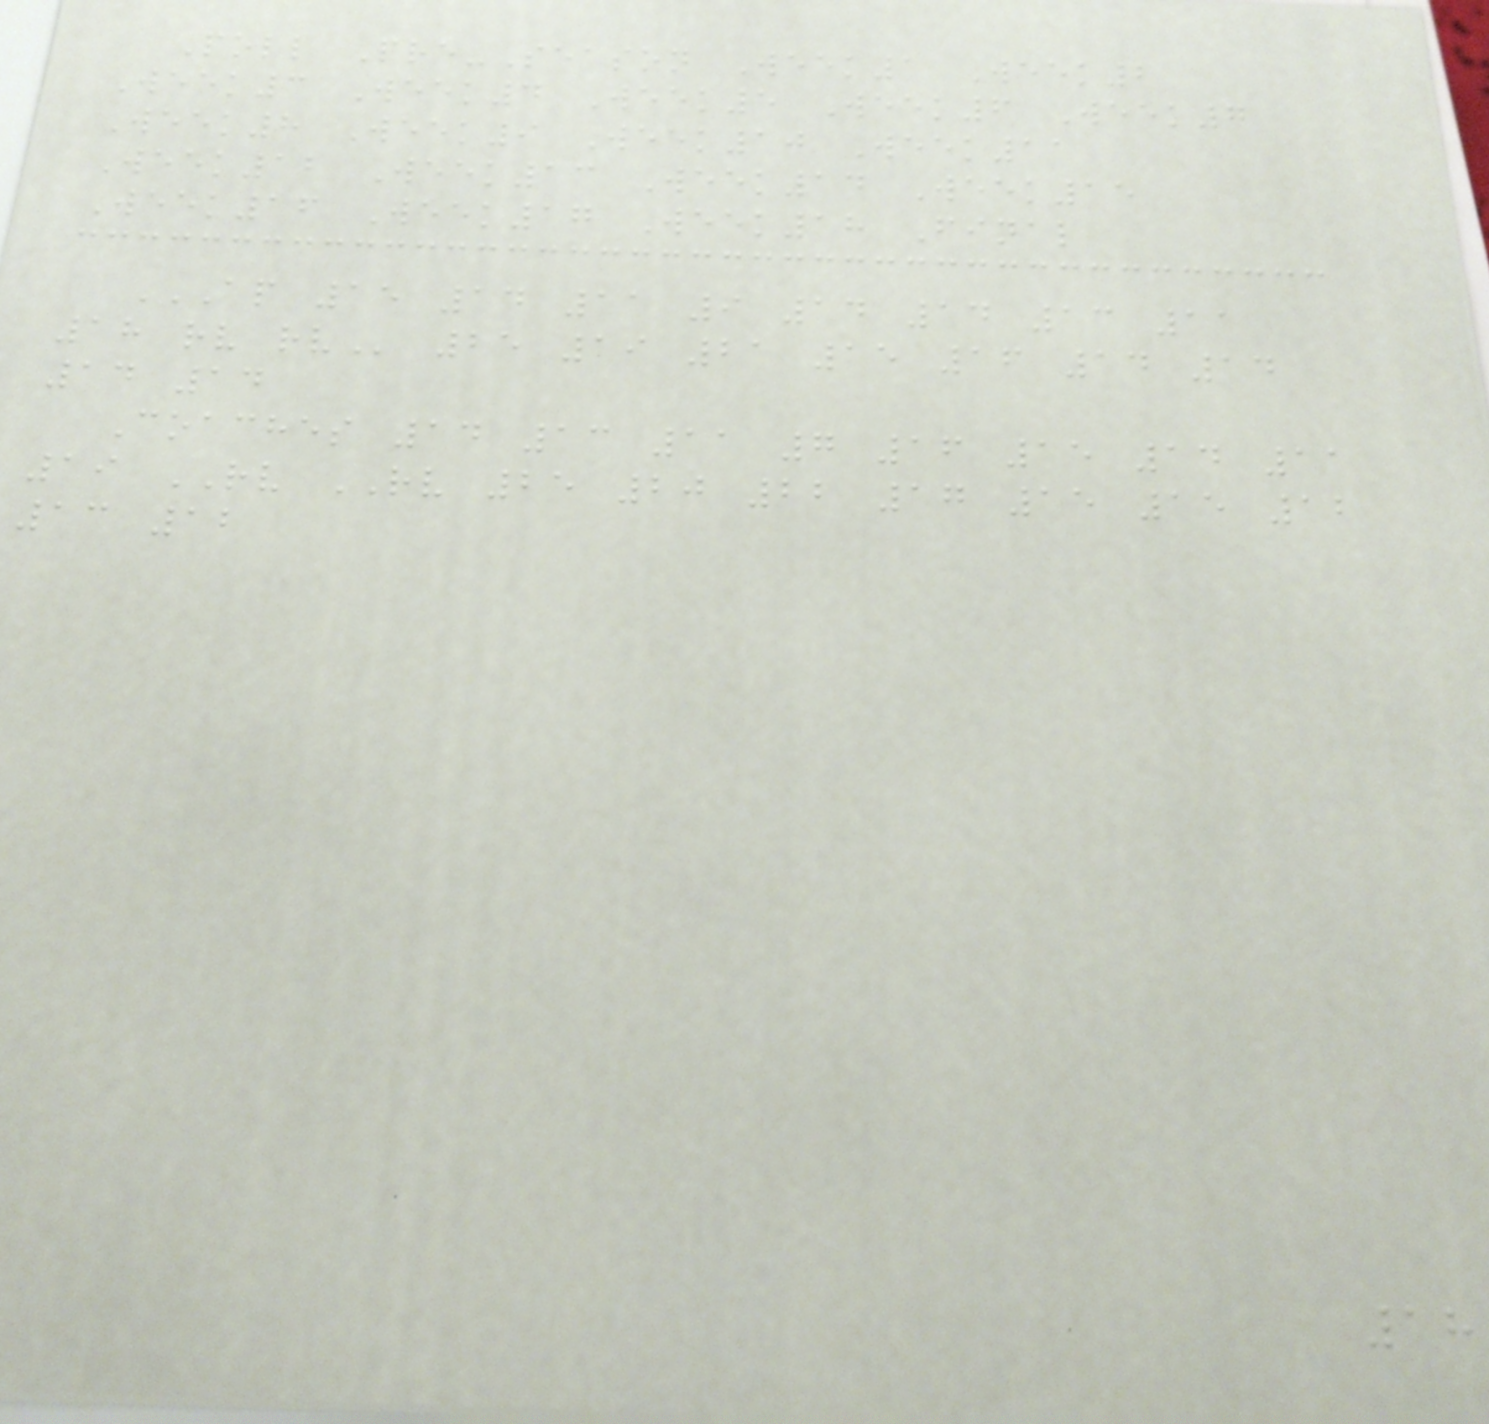Poll Pre-Season Week1 Week2
Week3 Week4 Week5 Week6 Week7
Week8 Week9 Week10 Week11
Week12 Week13 Week14 Week15
Week16 Week17 Week18 Final
AP 15 14 11 9 14 14 13 11
18 RV RV 25 19 21 15 16 14 14
14 14
Coaches 14 13 11 7 16 15 14 11
19 RV RV 25 20 22 17 15 15 12
13 12
18
